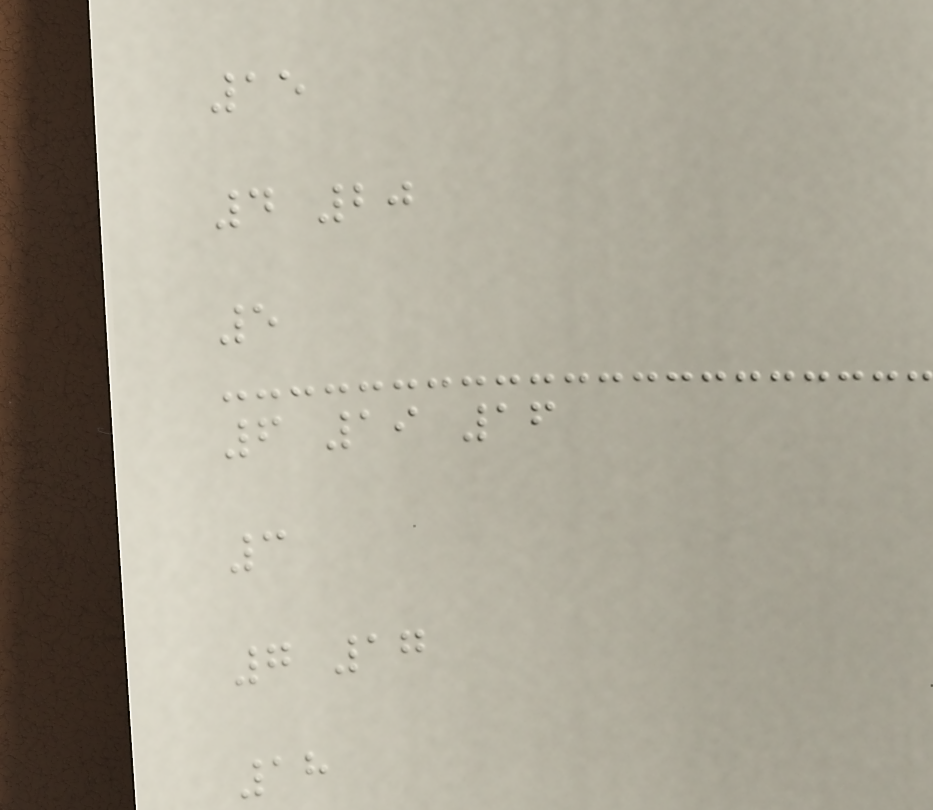15
4 20
5
6 19 16
3
7 17
18
